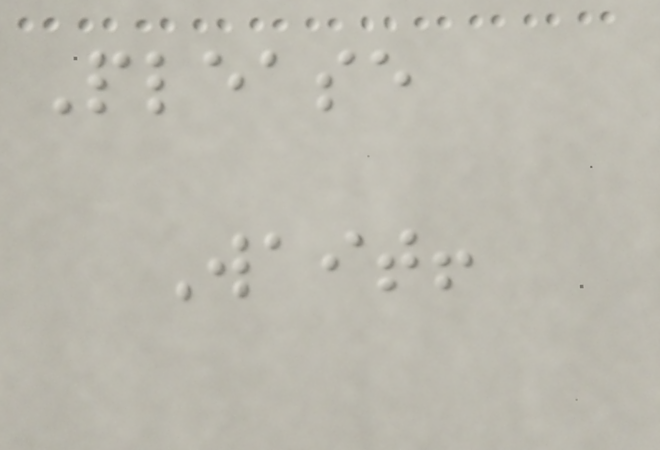Please
Wait!
